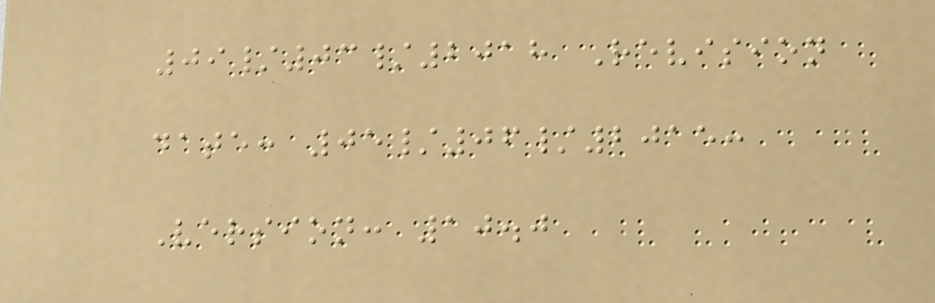09/03/2018 Revision
date: 05/06/2015:
Version: 10.0
